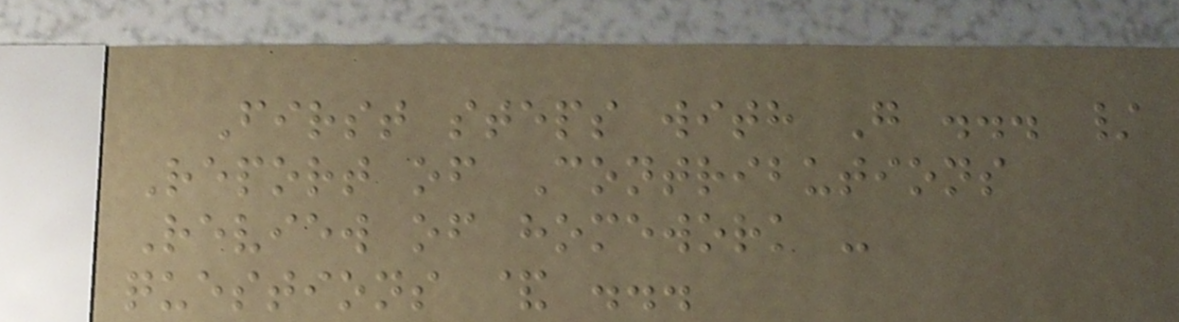First steps with G ... /
Report of Contributions
Review of homework -
questions & ...
